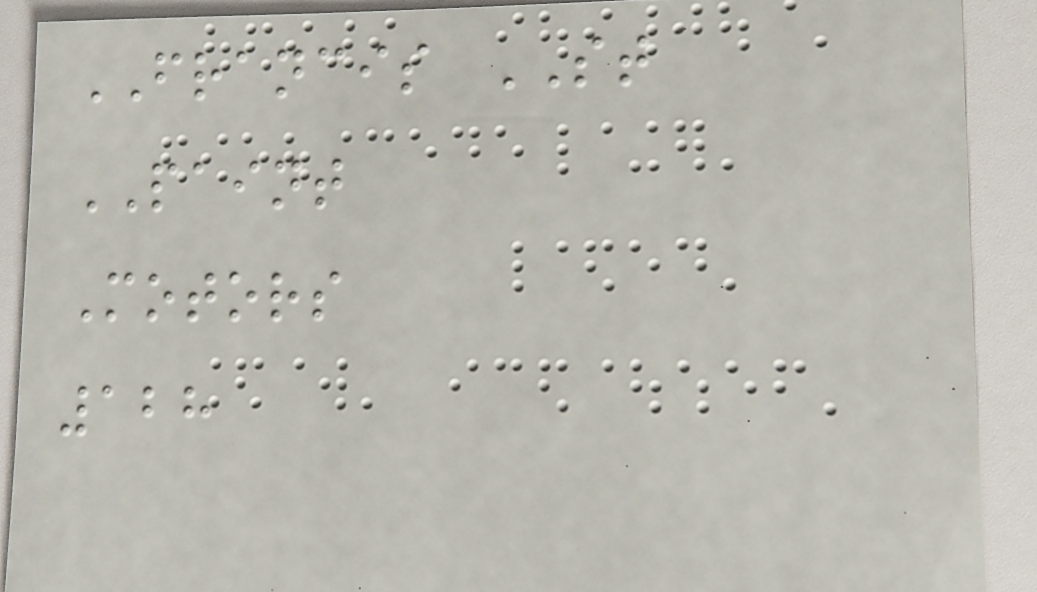FRANCIS ST
PAINT
Motors
128
